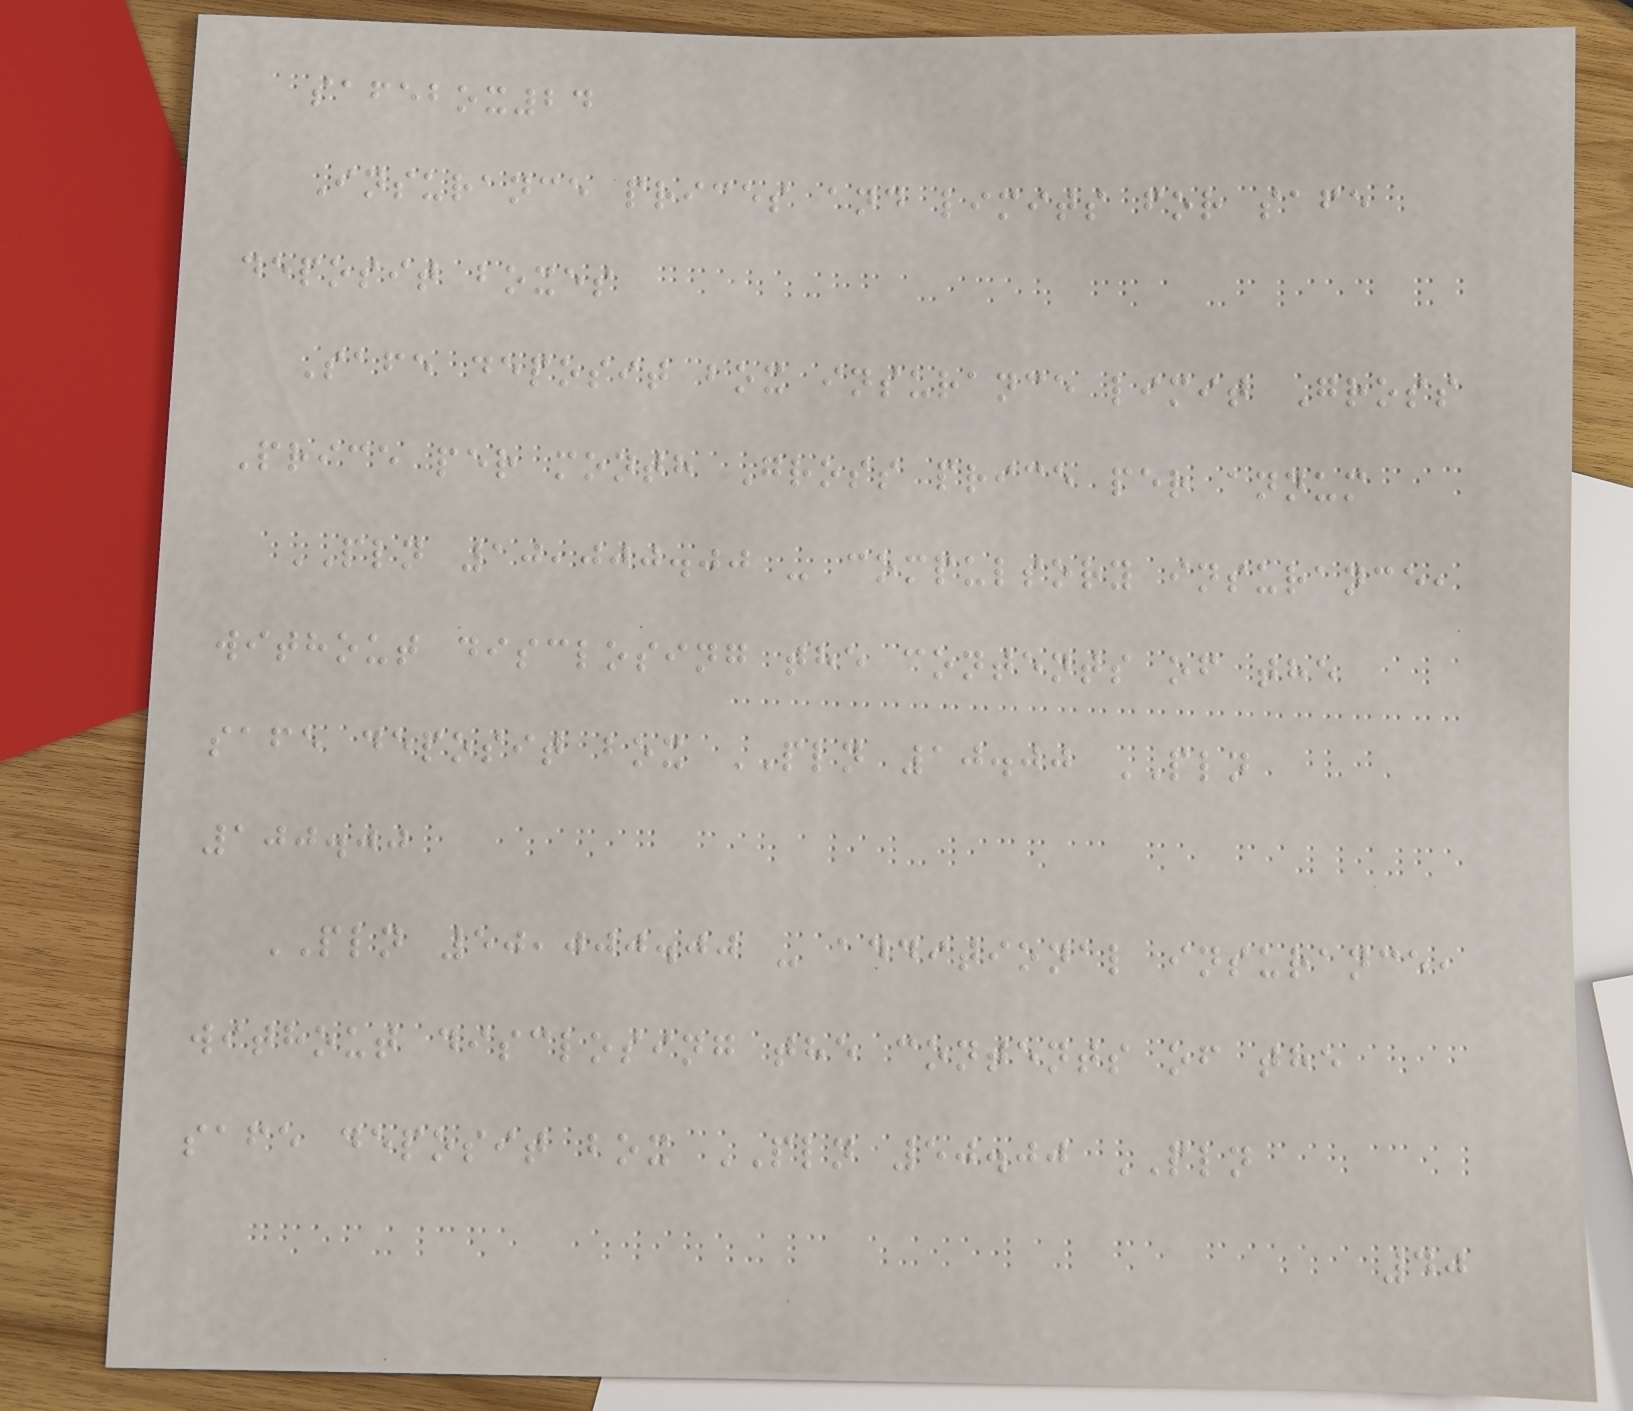safebox24
Insurance prices and limits for safe
deposit boxes
Safe deposit box insurance limit Gross
Price per month Gross price per annum
PLN 10,000.00 - compulsory insurance,
without disclosing the contents of the
safe deposit box PLN 10.00 PLN
100.00
PLN 50,000.00 - additional insurance,
without disclosing the contents of the
safe deposit box PLN 50.00 PLN
40
